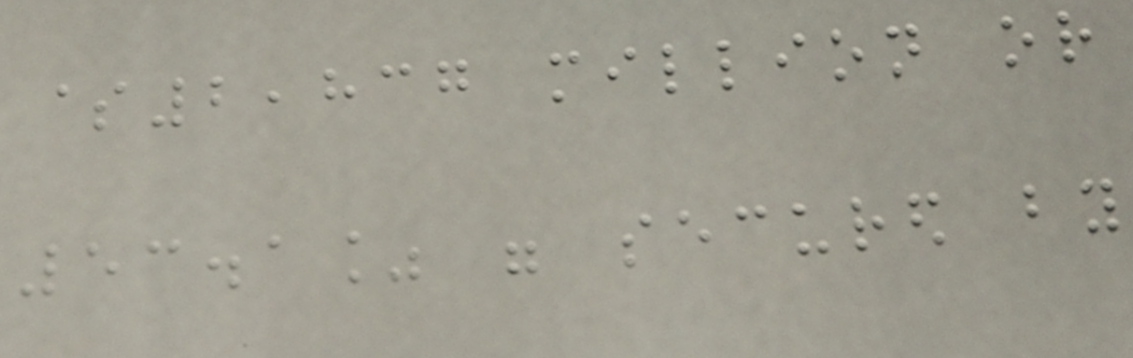$2,837 million or
53.1% were secured by
